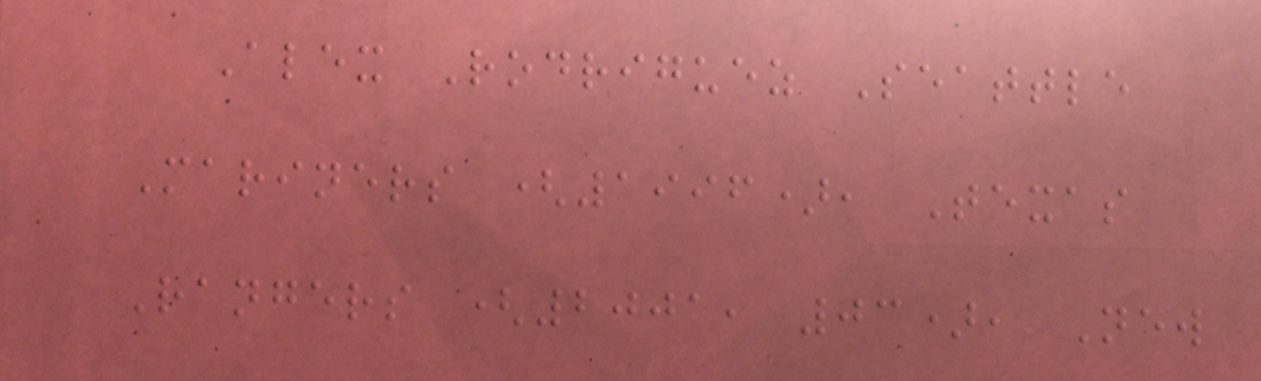Alex Rodriguez Seattle
Mariners (1996), Texas
Rangers (2001, 03), New
